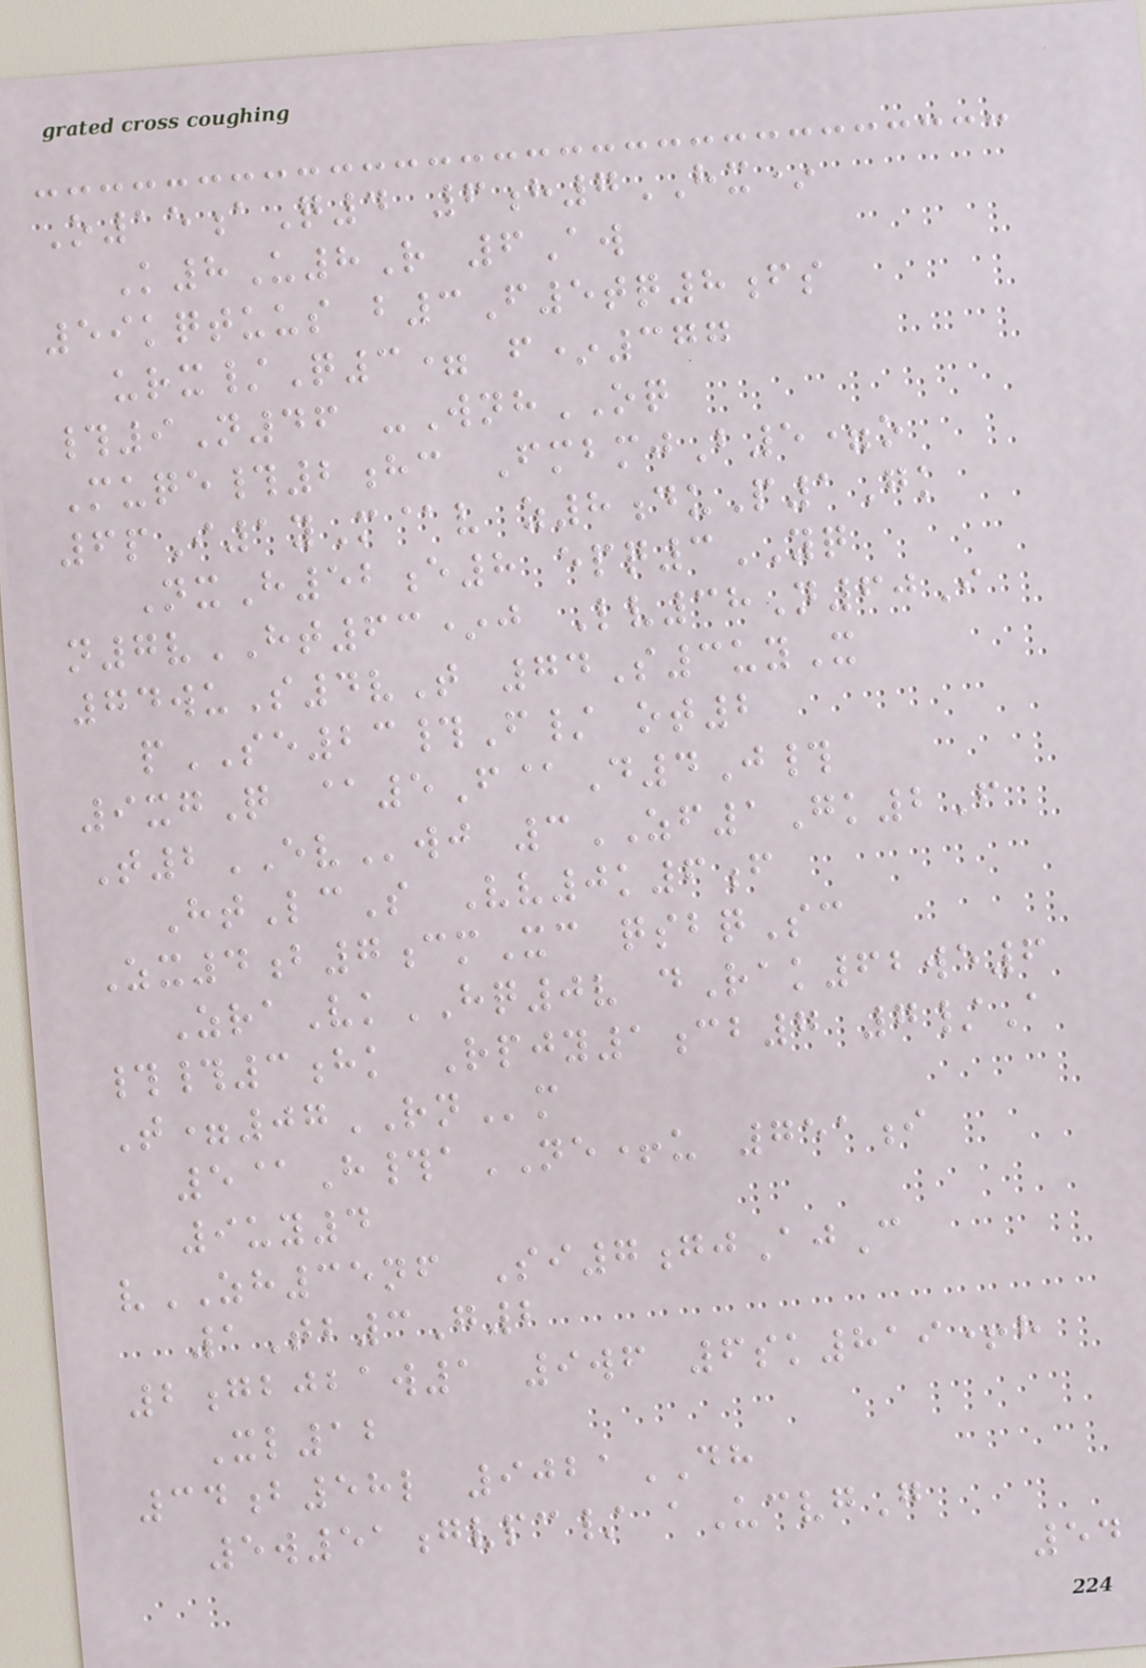O15aQ4 6h7HX*
K8U8R 6Aw
59kqtuus b3F5tq8fs
urx/Q3= f*377
#9N46 -WnhOQ
Muqe#2hc FmbmjB5=o
6pI1yM@v z8duP1Gk
NxH52e8 epq3YQ
n7vHT63*j Lv38N60I
74wuS4vT 74S3uyX
pSE23#F/ ot2
9xgQ @5F@D4J#
T2EVwj 3ZF1Gk2F
HtLcS Vv0k6f
Zx4b7cmXc qsbqSc
ZraVkHQ0v dRak62we6
##3hk Rpjy1cb7 7/A
T=07RNm
5@H#aNE+u 751i
9uy4
vZH35nf Si7gjAjC
1Tb3G2
2gbjbaw1 9wf 6sk819+h
Xl12
34b58l 9021DH
5w51gvpc/ aUcvgG
54
